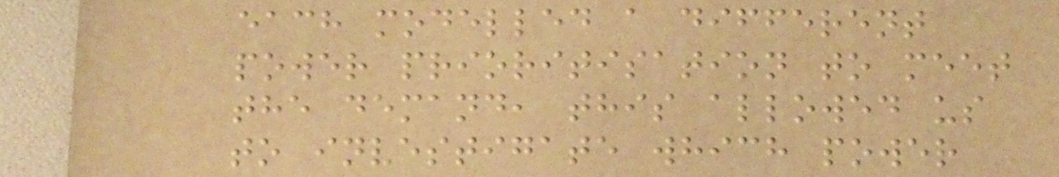each modelled a different
power prioritisation to meet
the demand, this allowed us
to investigate which power
